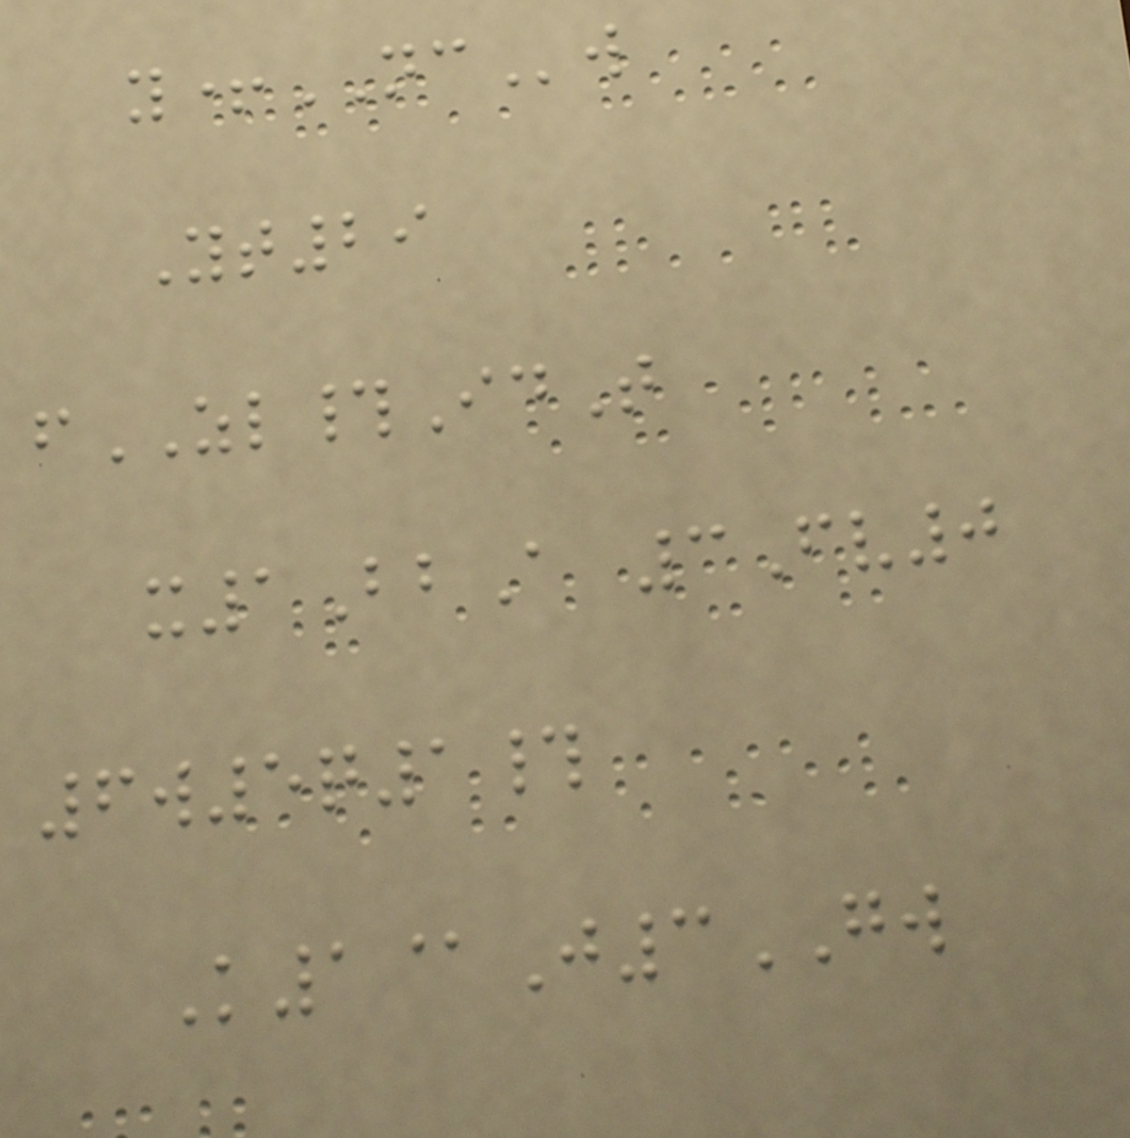y+NCw
Yt29
fZL#IdT
x1BbA 3Fv0
6w5q1#
K1@J3GW
